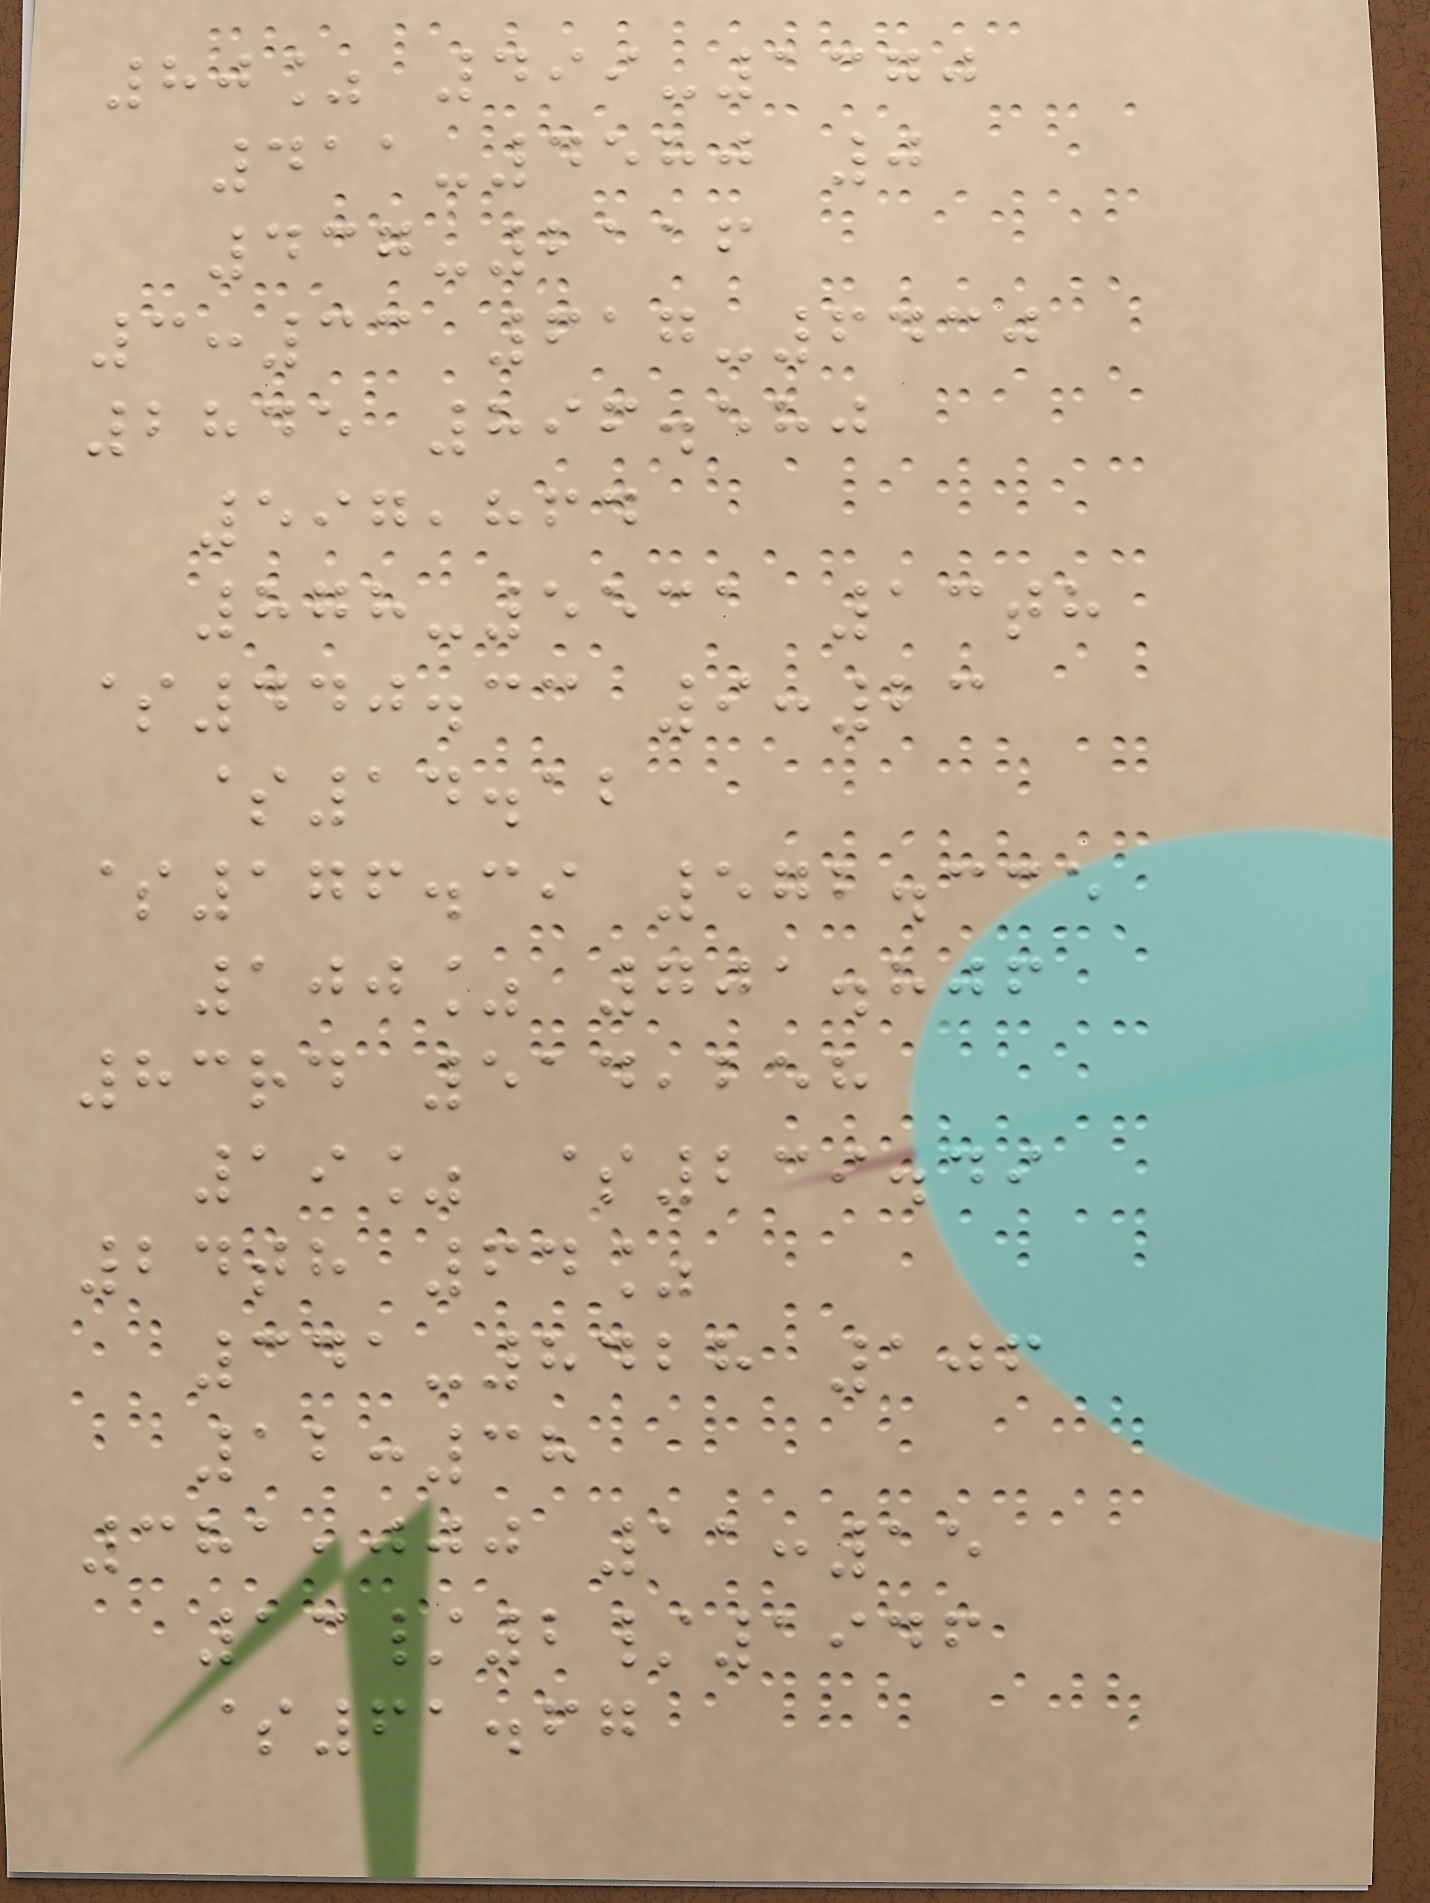80% 499-1370
411-4580 0
437-2116
3:33 617-6430
2845 896.580
597,864
878-5531 13th
$440.33 9:23
$14.12
$176.39 572.335
100% 701.806
83rd 514,258
19% $239.49
24th 64%
341-8428 106
12:38
381,000 11:15
13/2/1946
$61.67
